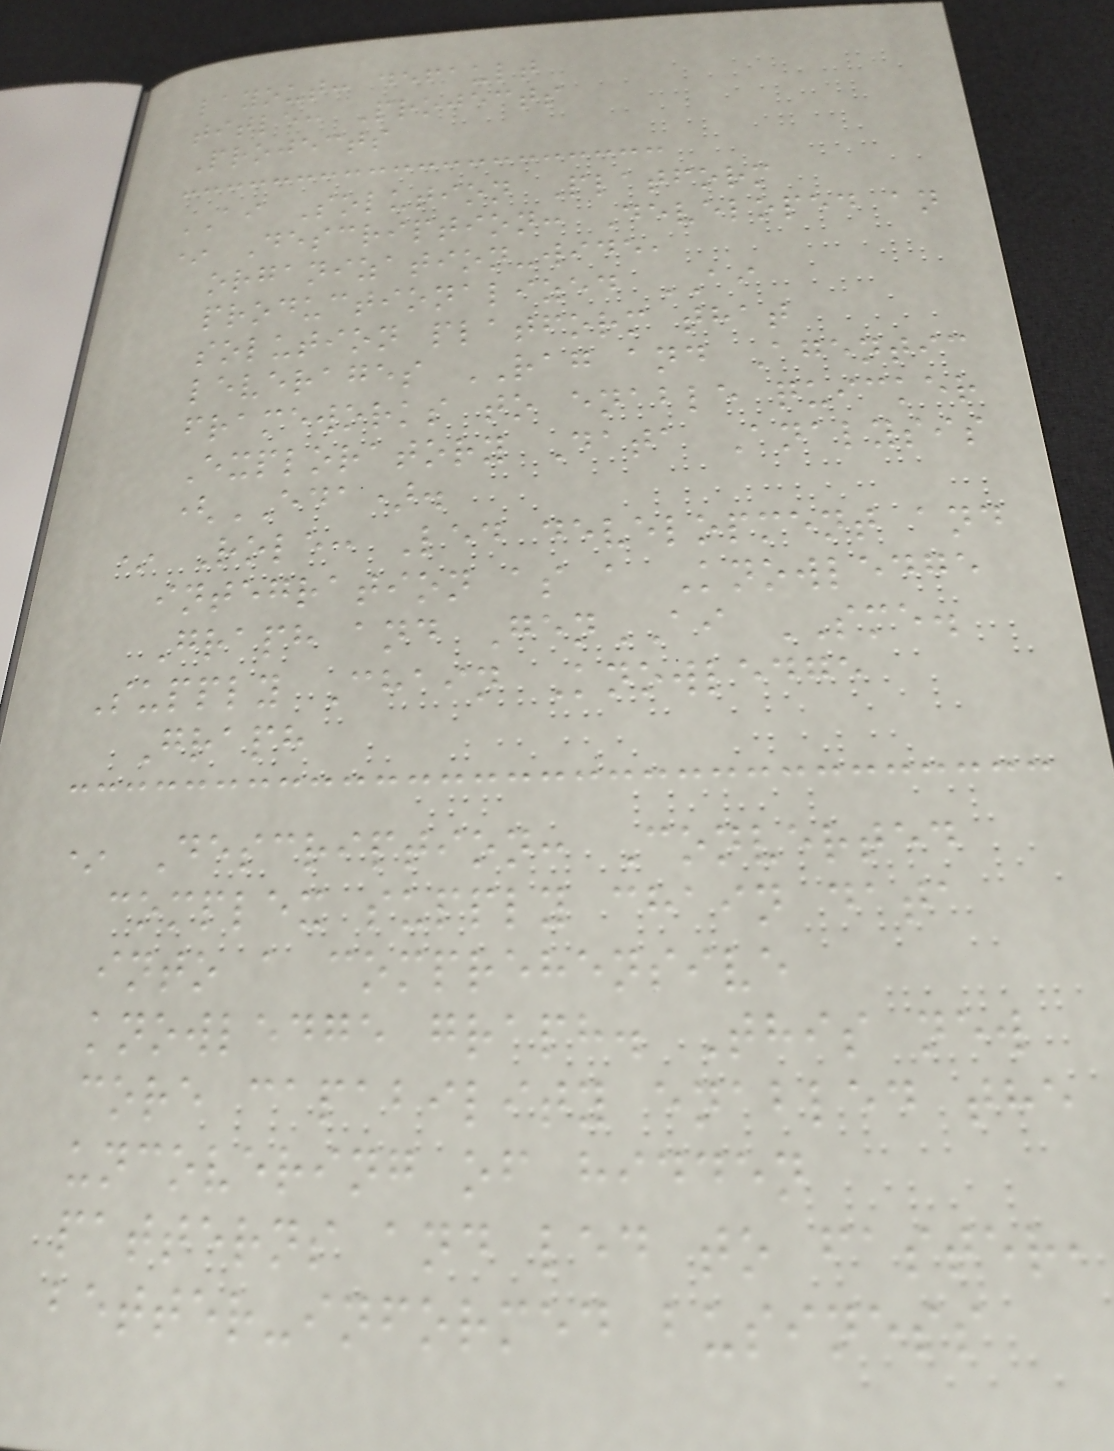layout: default
title: Projects
Projects
AI Solution Platform
* Description: Developed an
organization-wide,
productionalized AI
solution platform that
leverages RAG and Agentic
frameworks to enable quicker
Exploratory Data Analysis
(EDA).
* Role: Led development and
integration as a Knowledge
Graph and GenAI SME.
Supply Chain Knowledge
Graph
* Description: Converted
complex supply chain data
into a comprehensive
knowledge graph. This new
core capability enabled the
uncovering of hidden
patterns and led to faster,
better-informed business
